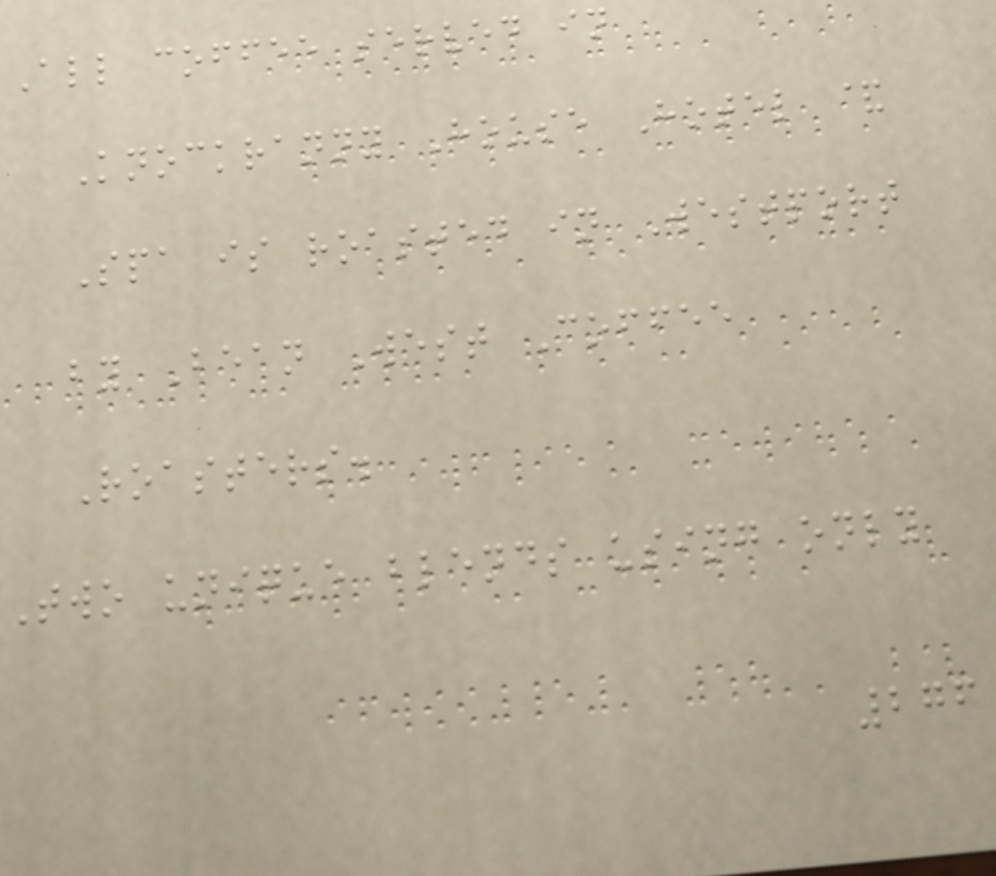All coffee served in
Knockranny House Hotel &
Spa is roasted in Westport
by Bean West Coffee
Roasters.
Two unique blends using only
276
